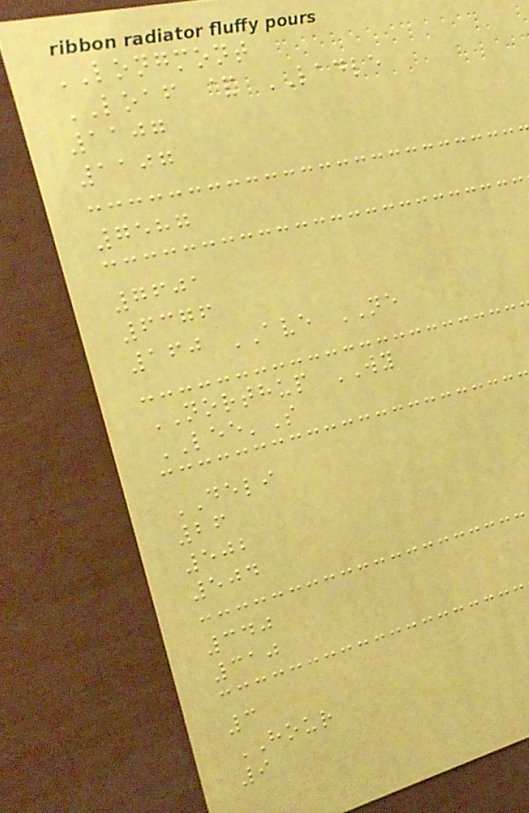LONGMONT
LOAF & LADLE
1107
1107
7587
7601
6376
160 AVE NE
NORTHUP WY
LEE'S
DELI
26
502
504
340
310
3
HOUR
9
